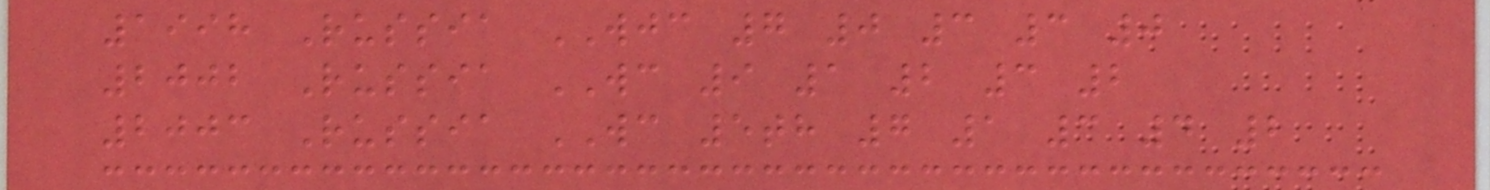1998 Russia WJC 7 0 3 3 0
2002 Russia WC 9 1 2 3 2
2003 Russia WC 5th 7 1 3 4 2
